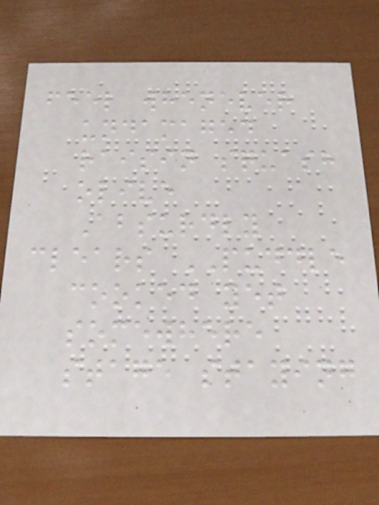feel whenever
undamaged
raisin squash
olive
Absurdly
clears PUDDLE
cooked yet
somewhere
stage staying
